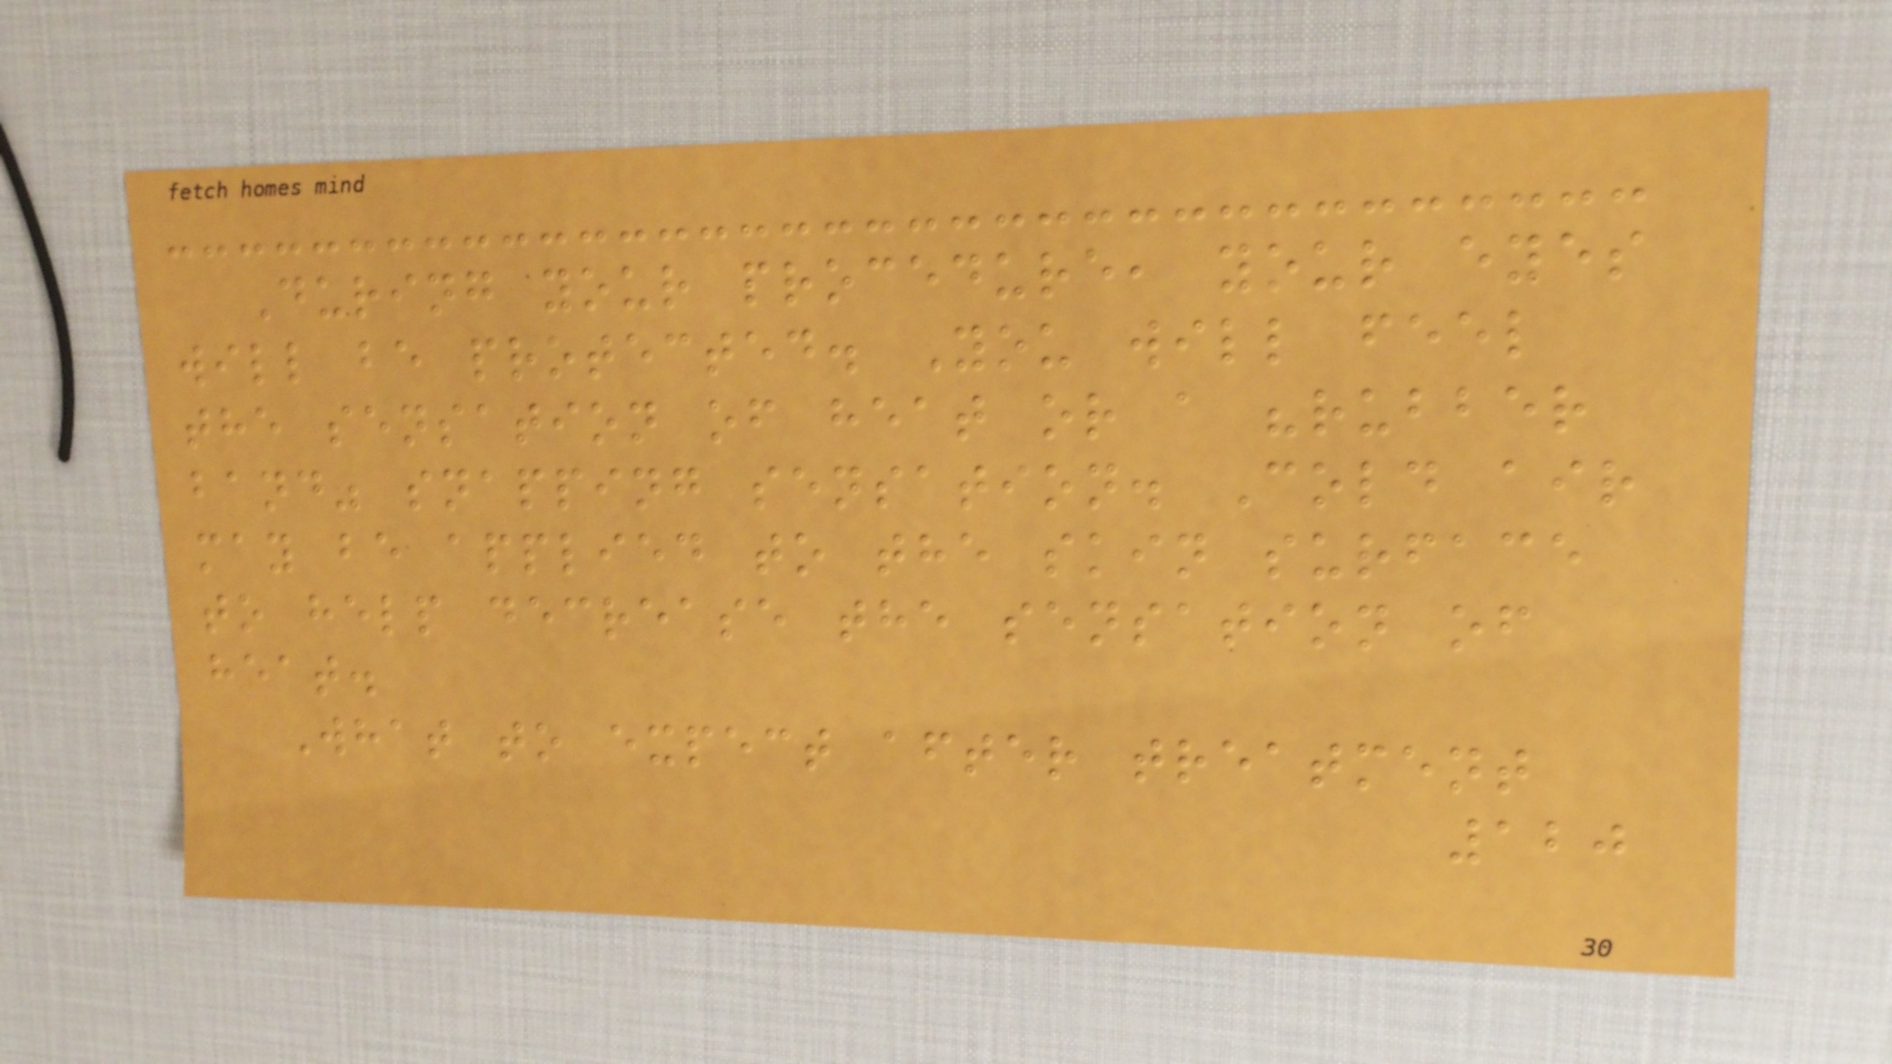During your procedure, your eyes
will be protected. You will feel
the sensation of heat or a "rubber
band" snapping sensation. Cold air
may be applied to the skin surface
to help decrease the sensation of
heat.
What to expect after treatment
120
